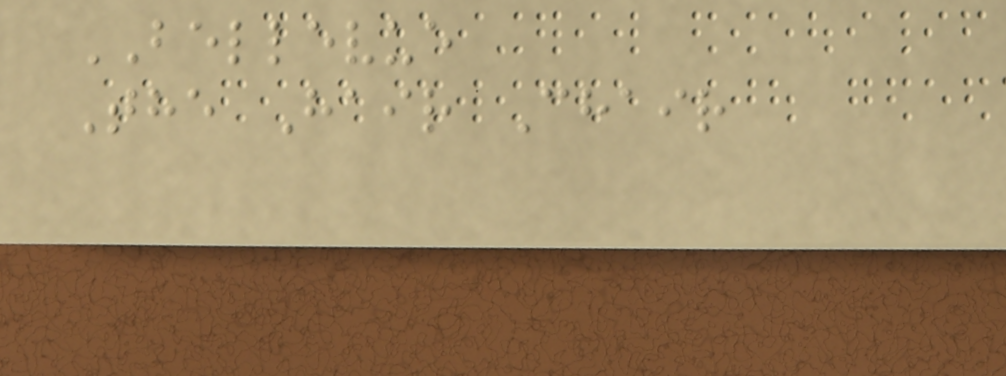BELLEVUE
The Hair Chair
